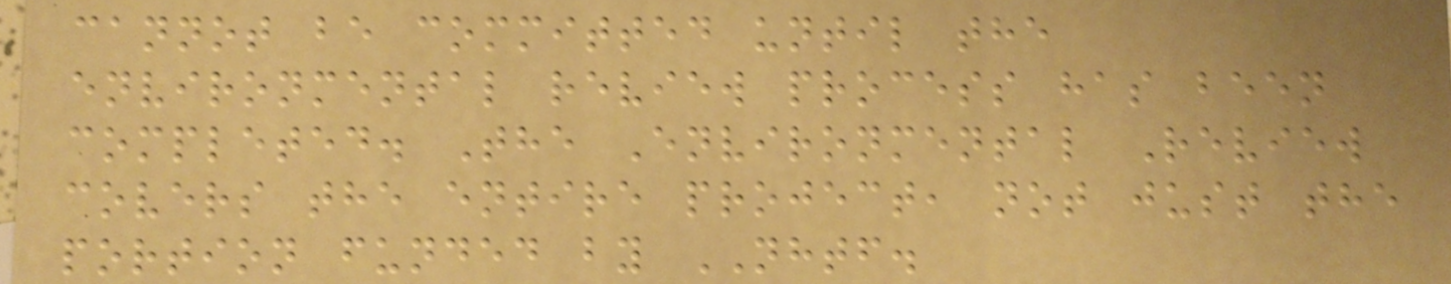cannot be committed until the
environmental review process has been
completed. The Environmental Review
covers the entire project, not just the
portion funded by NHTF.
